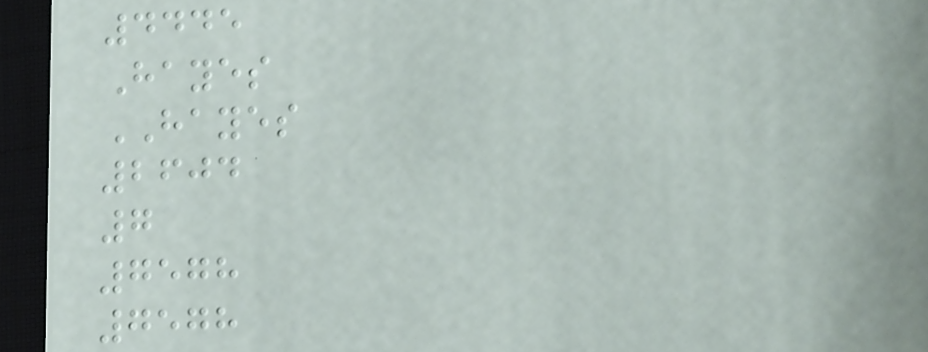4445
Hayes
HAYES
2604
7
7578
7578
